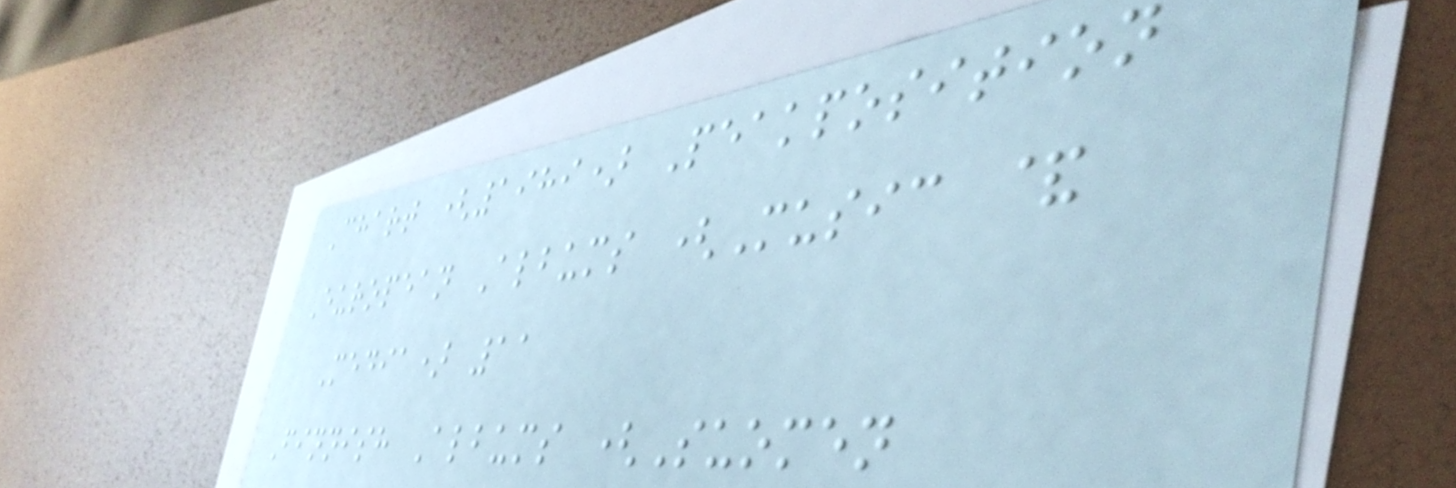Chart (1989) Peakposition
European Albums (Music &
Media) 11
Finnish Albums (Suomen
